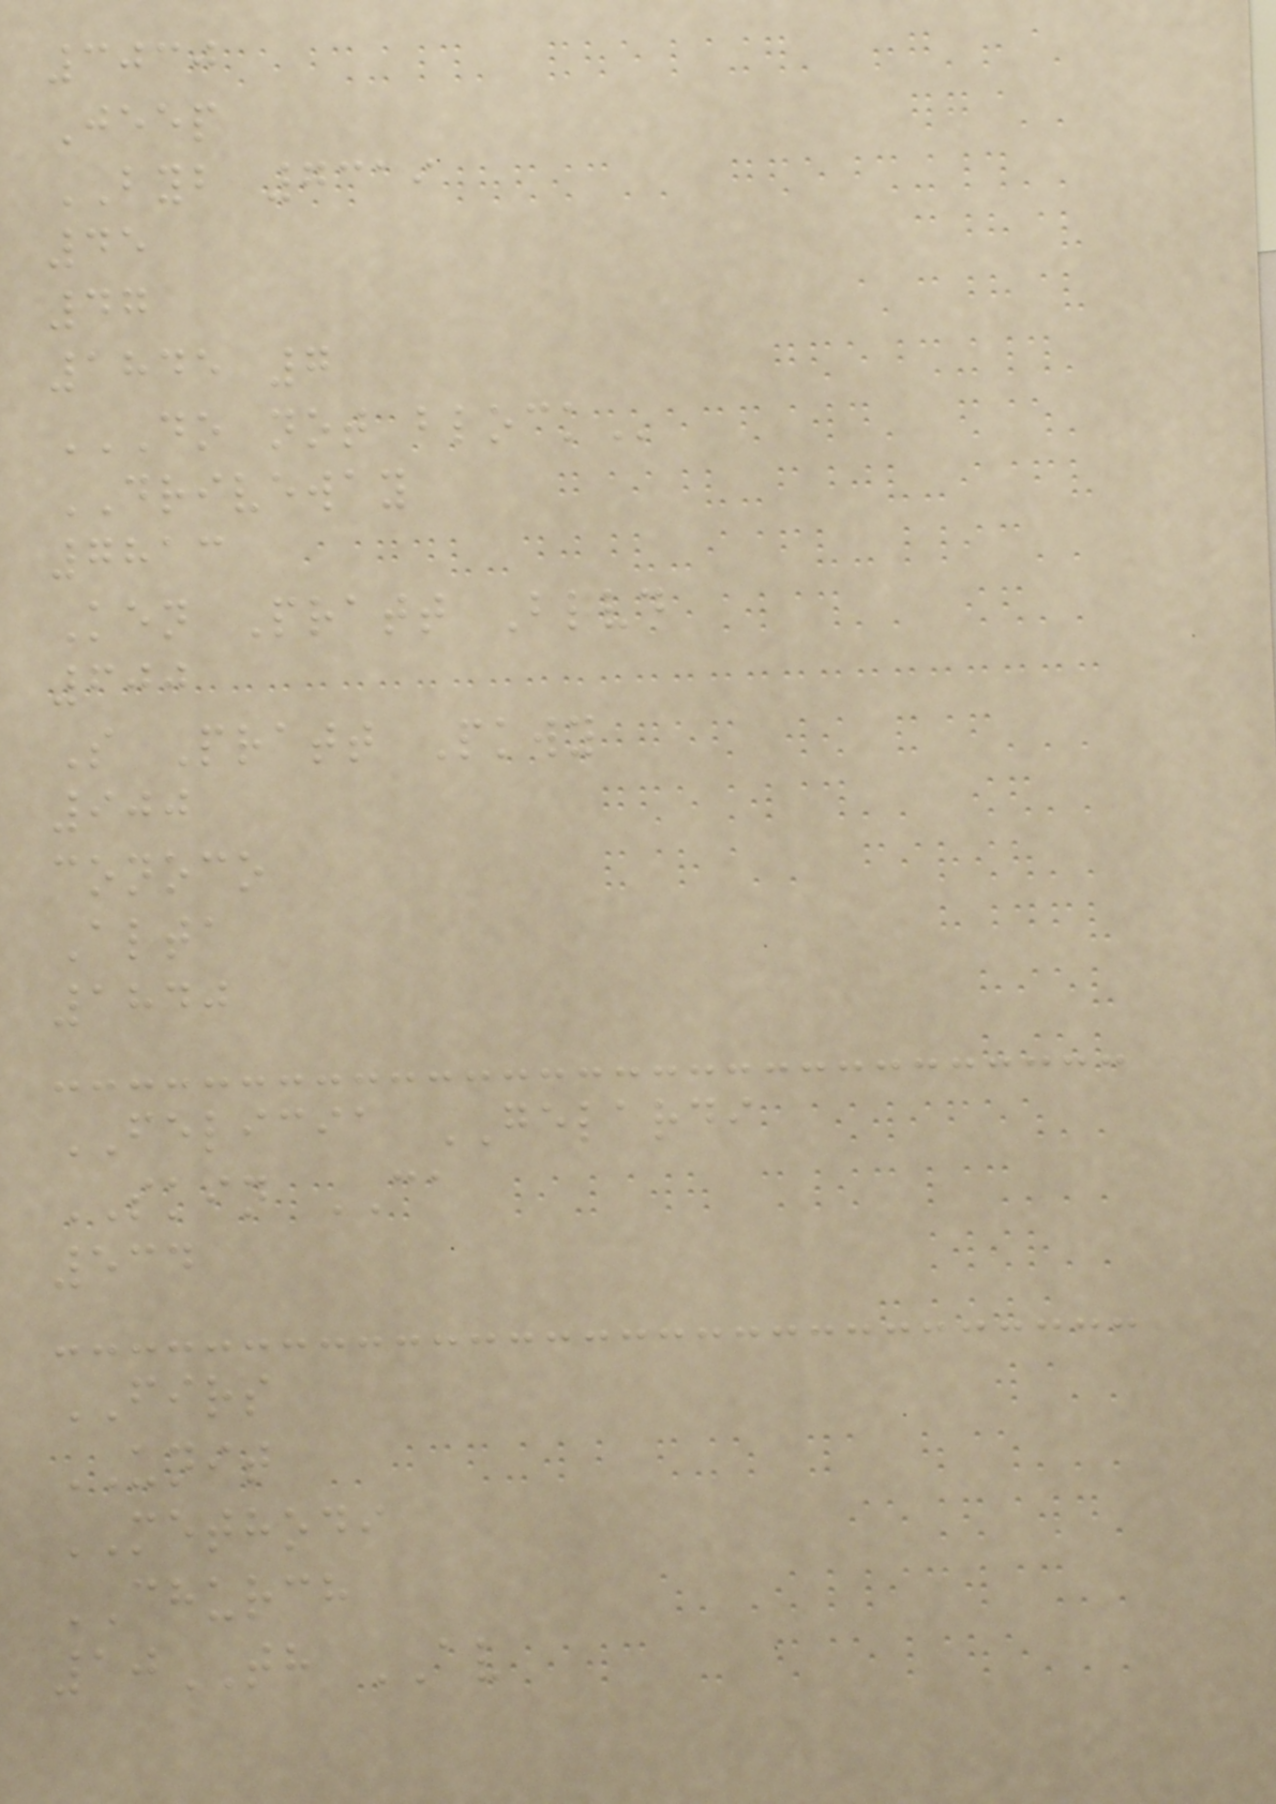3030
Jeep
BYB 7319
45
47
1845 7
DO NOT BLOCK
DRIVEWAY
7813
Ken Pratt Blvd
600
S Pratt Pkwy
900
conoco
Alta
1840
FELICIA GELARDI
SKIN CA
534
FIRS
UNIT
METHODI
CHURCH
10TH AV
